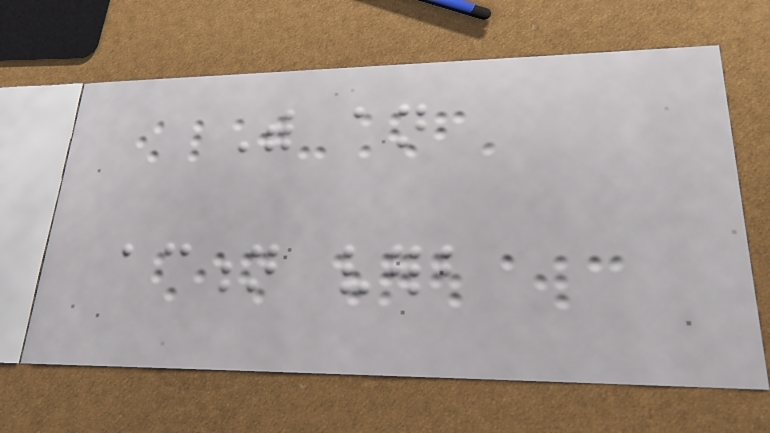With an
action verb
